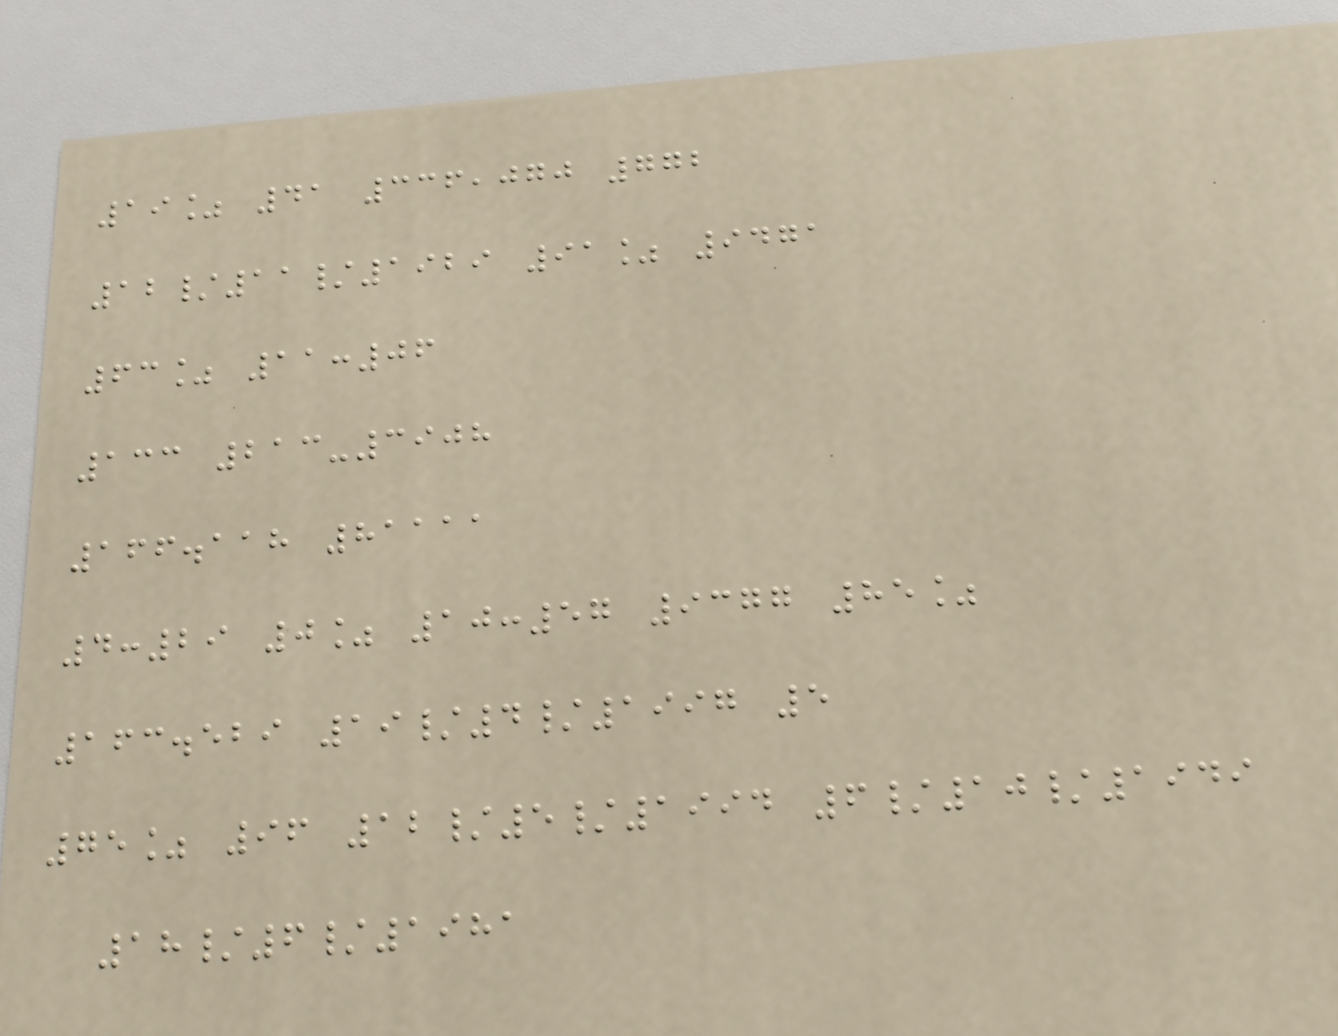19% 41 336,070 772
12/11/1929 91% 9471
63% 11:06
133 213-3908
166.118 81111
4:29 0% 10:57 9377 85%
163.529 19/4/1997 5
75% 96 12/5/1994 6/10/1949
18/6/1981
